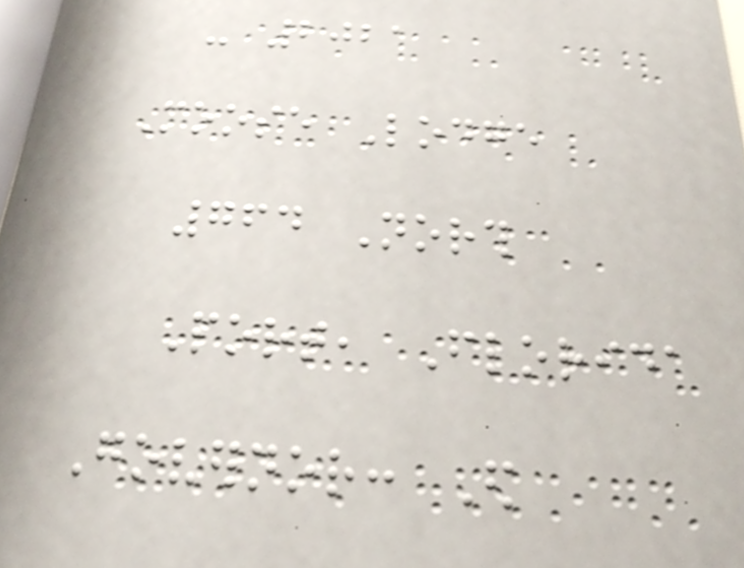- 2021
Moose Lodge
764 North
Port, Florida
Governor: Ed
